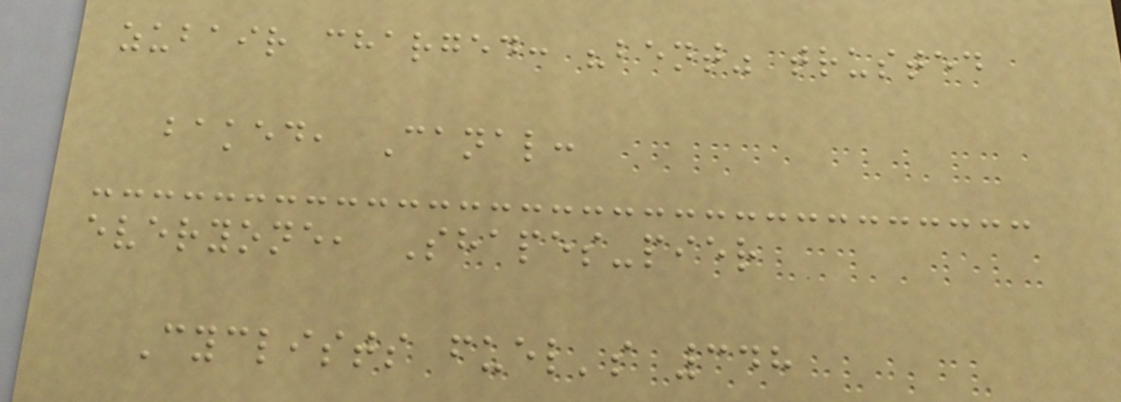zubair charged: "bent" trusted
baked, Canal:
everyone, Shapes-pier
Cyclists fuel's 348
